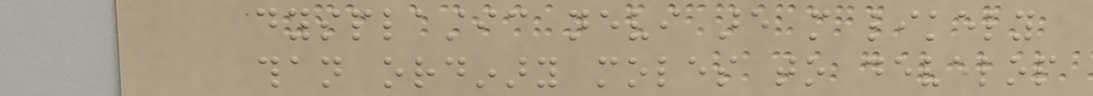dysplastic nevi are more likely
than ordinary moles to develop
